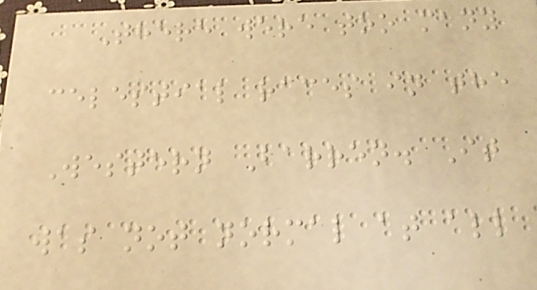There were too many
celestial races in the
Western Barren. It
was not normal at all
